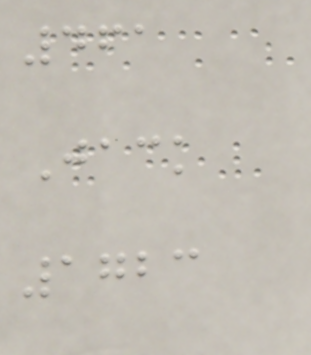461
Jack
1723
